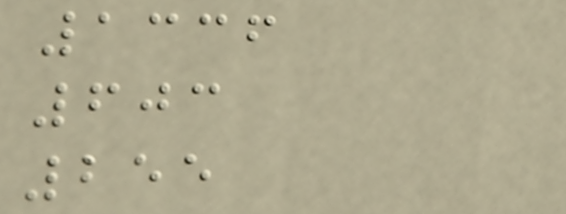1336
603
255
